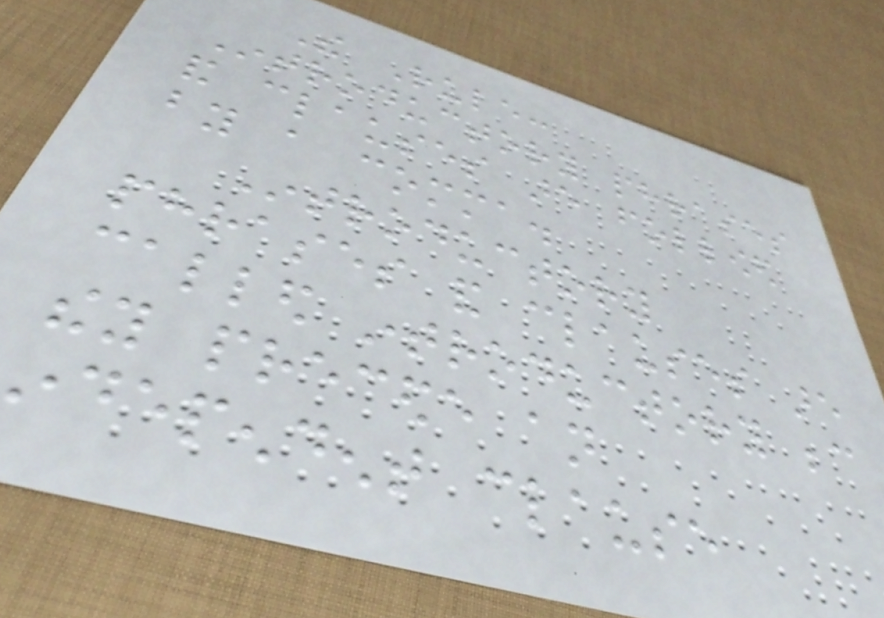The Rule:
Introductory phrases
and clauses are followed
by a comma.
Introductory
phrases and clauses are
called introductory because
they precede an
independent clause
